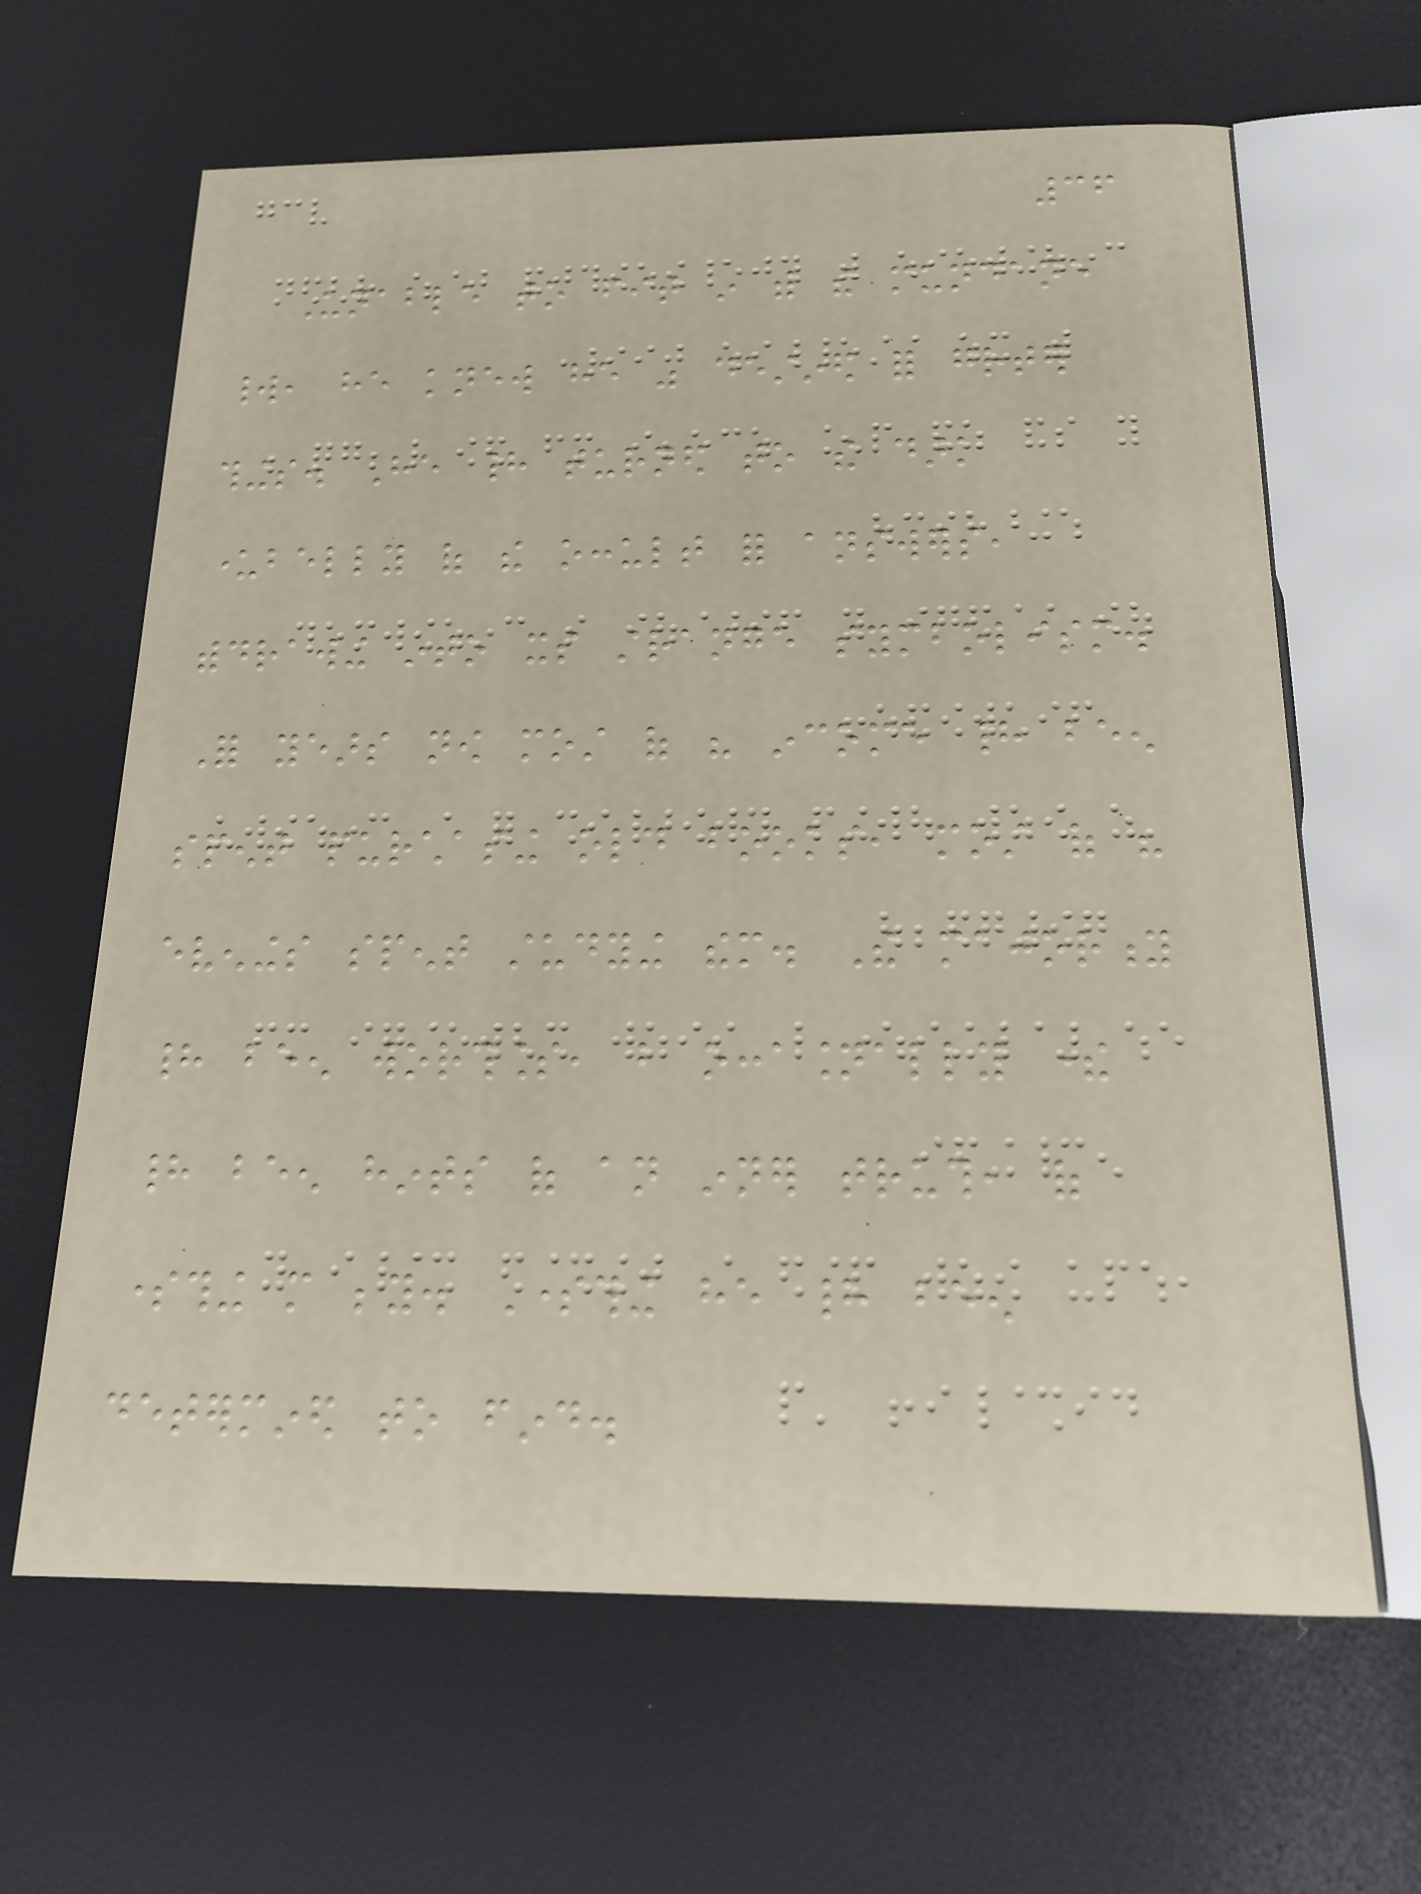36
Unable to fit in with the mundane
world, he knew he was destined for greater
things. He had turned to the dark
underbelly of the occult for answers,
withdrawing into its strange symbolism.
For years now most of his income had been
spent purchasing old books, most of his
evenings spent studying them. The majority
had been worthless, but occasionally there
had been hints of an inner truth, of
something more beyond. Something he had been
determined to find.
